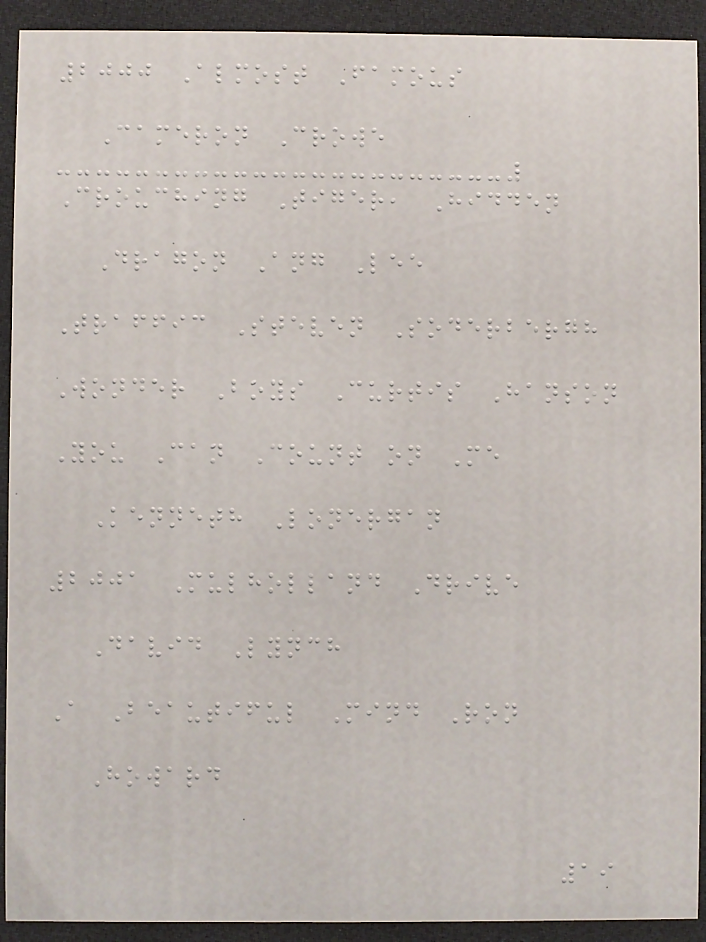2000 Almost Famous
Cameron Crowe
Crouching Tiger, Hidden
Dragon Ang Lee
Traffic Steven Soderbergh
Wonder Boys Curtis Hanson
You Can Count on Me
Kenneth Lonergan
2001 Mulholland Drive
David Lynch
A Beautiful Mind Ron
Howard
19
